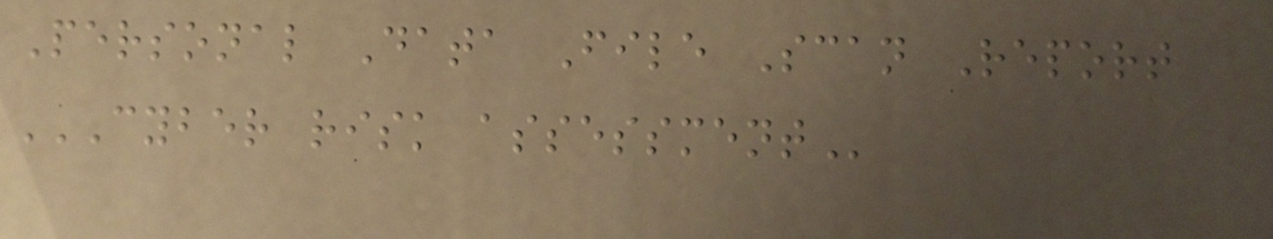Personal Data File Scan Report
CYBER RISK ASSESSMENT
